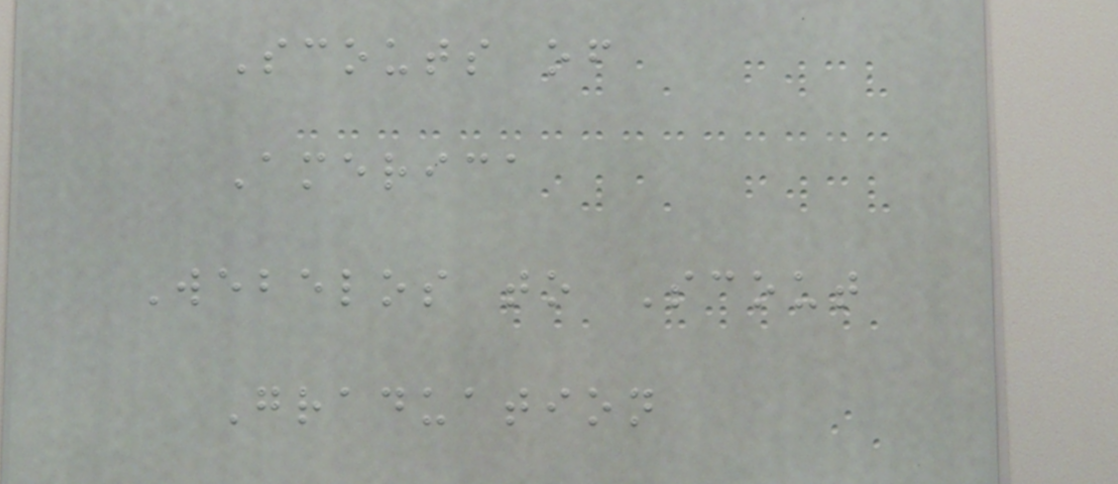Scouts of
America
Webelos to Scout
Graduation
